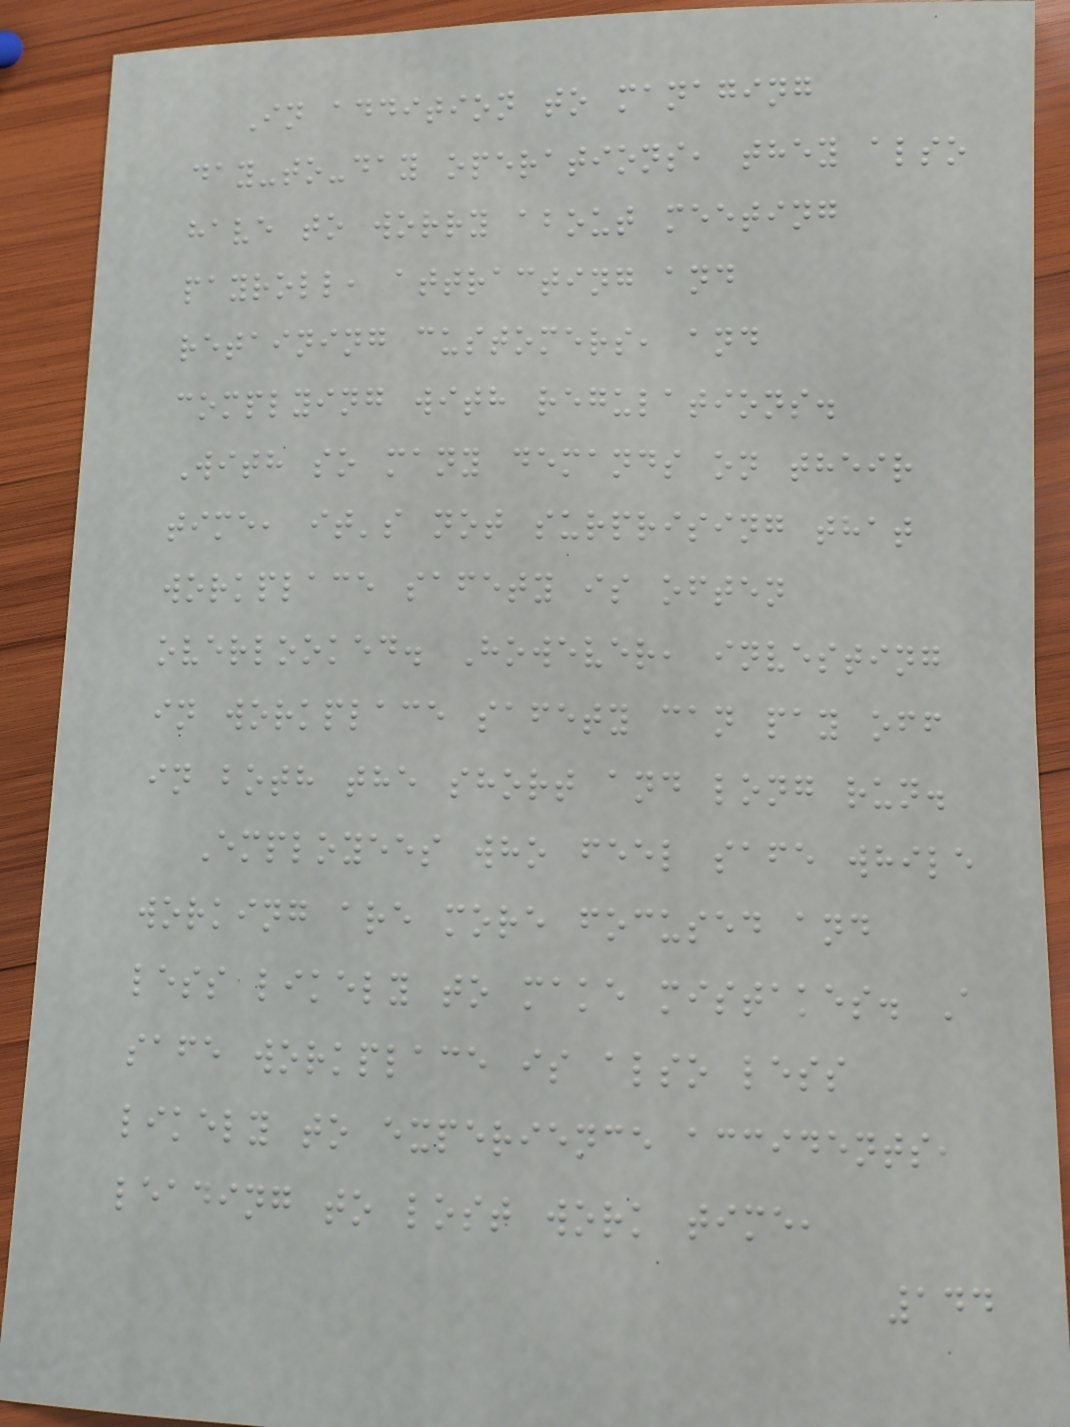In addition to managing
day-to-day operations, they also
have to worry about meeting
payroll, attracting and
retaining customers, and
complying with regulations.
With so many demands on their
time, it's not surprising that
workplace safety is often
overlooked. However, investing
in workplace safety can pay off
in both the short and long run.
Employees who feel safe while
working are more focused and
less likely to make mistakes. A
safe workplace is also less
likely to experience accidents,
leading to lost work time,
144
